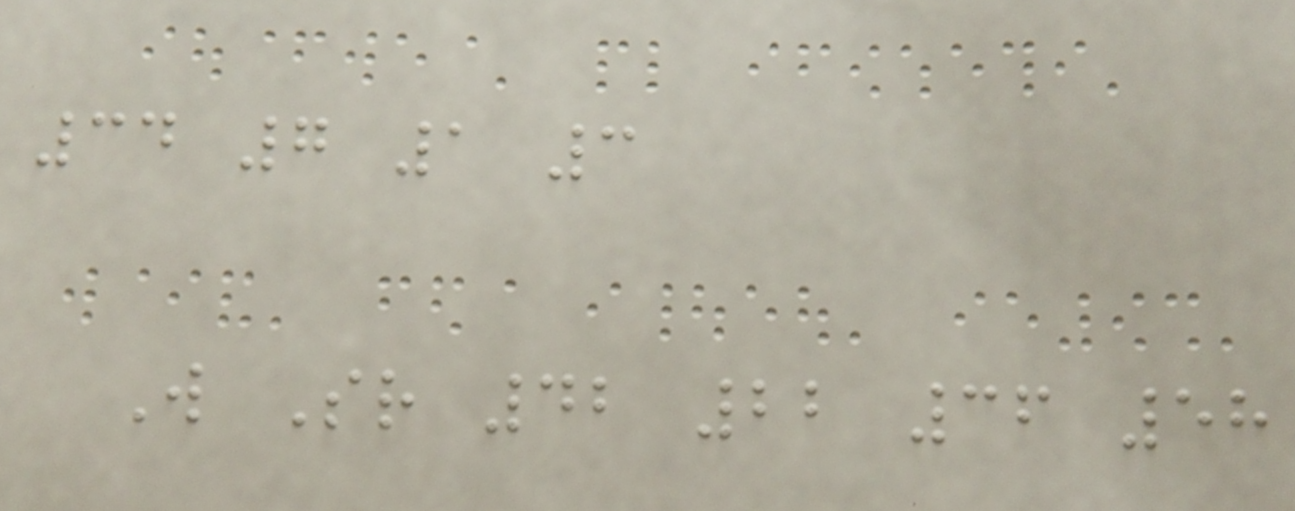34 7 1 3
W Sr 42 22 36 58
